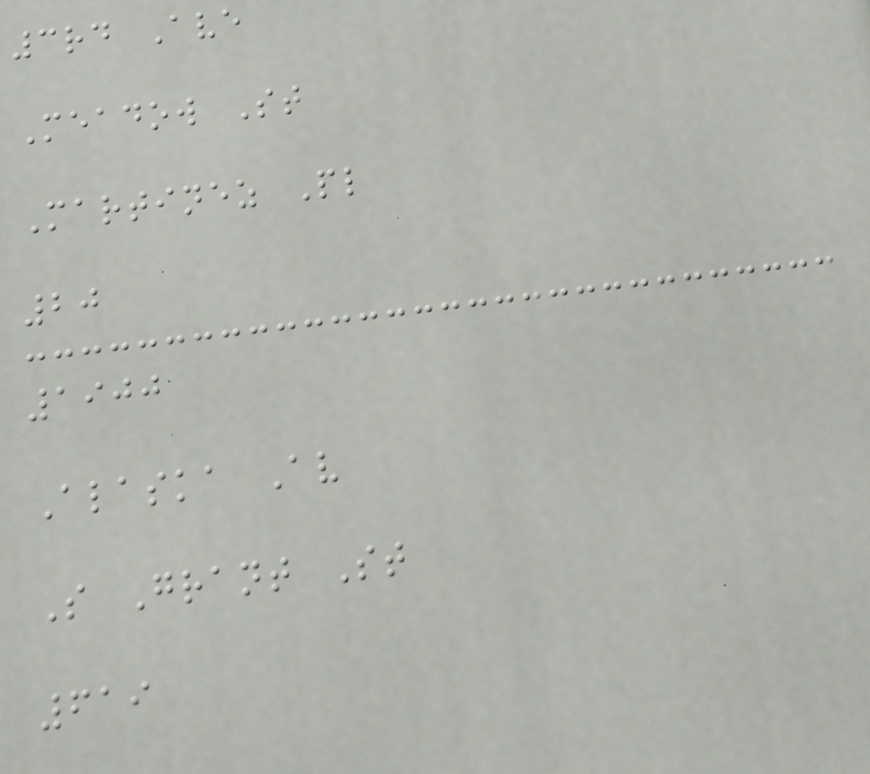3rd Ave
Meadow St
Martinez Pl
20
1900
Alaska Av
S Grant St
619
